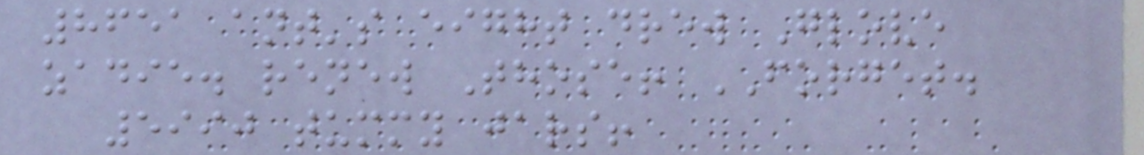8651 ant's eight drew Glove
zadie. renew Those! FORGET.
5990 tummy jars!
